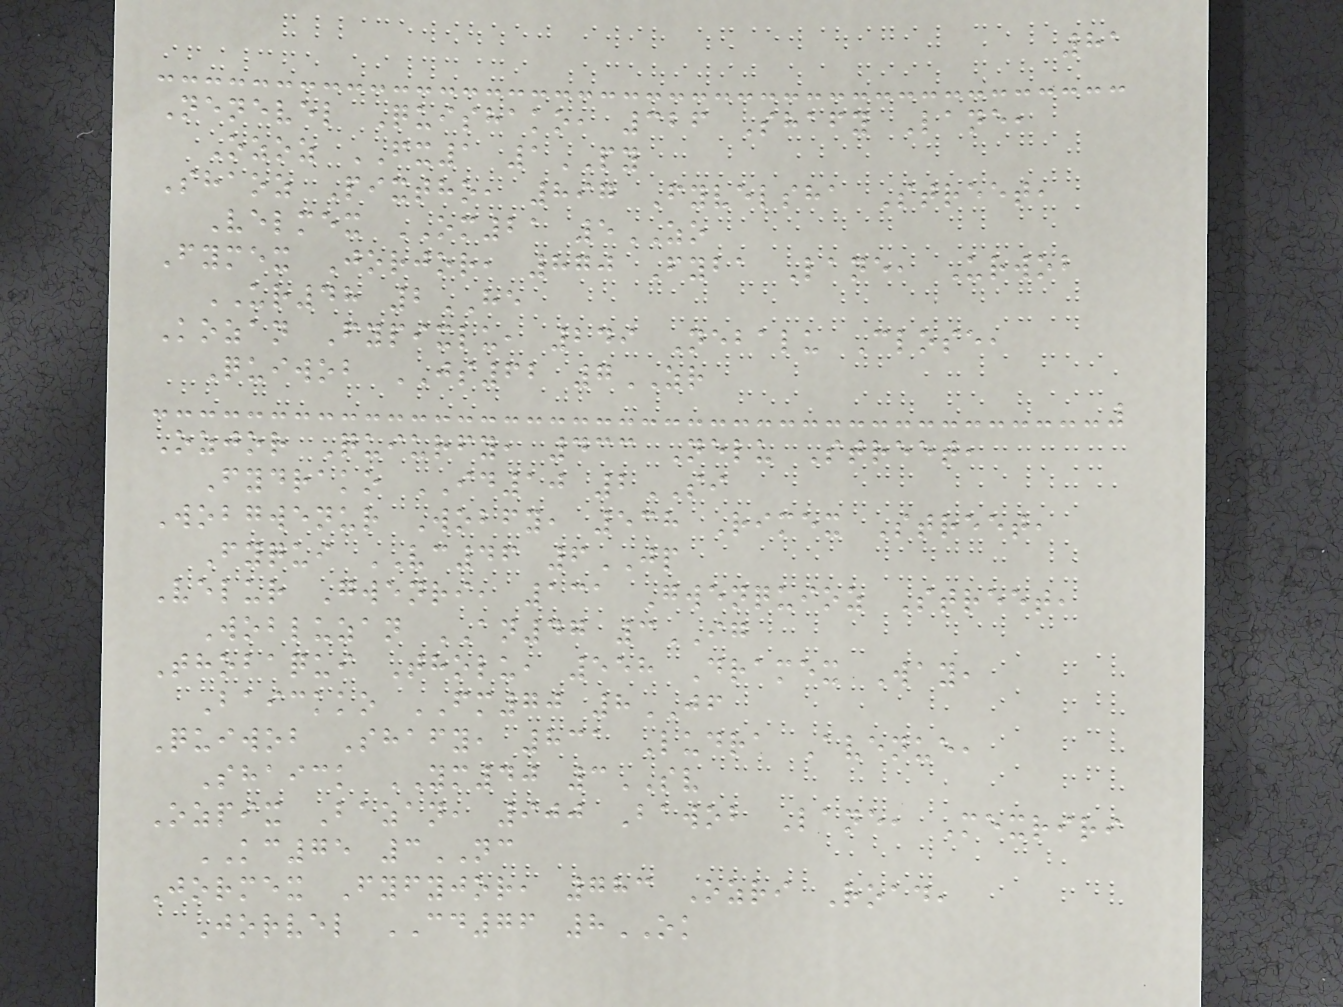81
Nenevel Quishako, 326 Shafy Lane,
Ozoz FX1 1PY
Shaoz Pixtho, 897 Fyvelsha Street,
Velmex OM21 5ZO
Fymex Jorjor, 870 Fyba Lane, Urwob
UR48 2HE
Kozan Fypixlu, 249 Nebalu Close,
Quiwob JS62 7ZR
Ozjor Quiurfy, 433 Nelu Street,
Fydrako ID10 2SI
Wobgwenur Wobfy, 538 Rimex Street,
Fyqui VC46 6JP
Velur Gwenri, 131 Gwenquioz Street,
Wobluzan AN47 3IG
Thobaqui Tholu, 558 Dramex Way,
Baickko FM70 8JF
Quiwob Shafy, 831 Ludra Avenue,
Shaick YM40 3SV
Ozpix Bazan, 900 Bawob Lane, Mexriri
KC75 3NC
Jormex Fyfyjor, 783 Ozri Road,
Jorvel CD76 8OK
